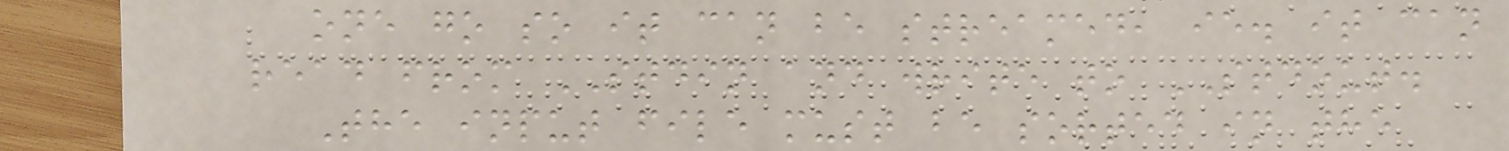one go so it can be streamed, ie. it can
read from STDIN and write to STDOUT.
The input file must be sorted in the
